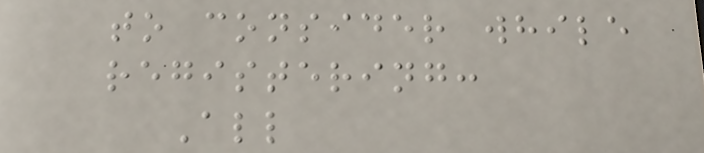to consider while
registering:
All
